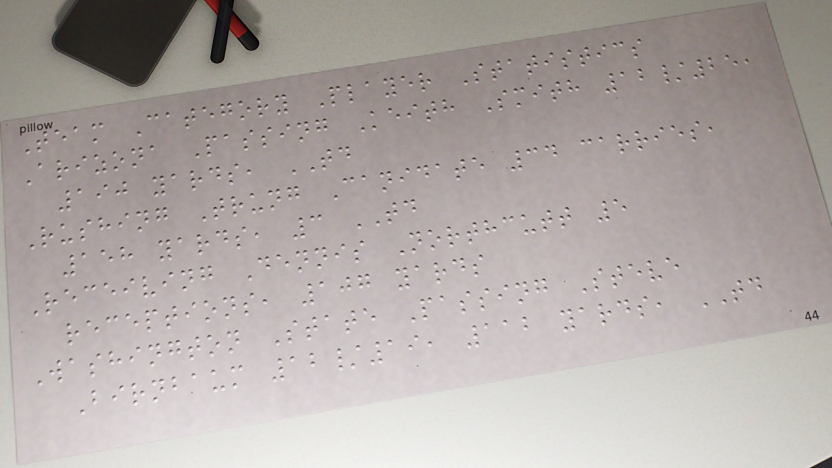Team Category Player Statistics
Arizona Passing Keith Smith 12/25,
190 yards, TD
Rushing Trung Canidate 34 carries,
158 yards, 3 TD
Receiving Dennis Northcutt 5
receptions, 107 yards
Washington State Passing Steve
Birnbaum 12/19, 112 yards, TD
